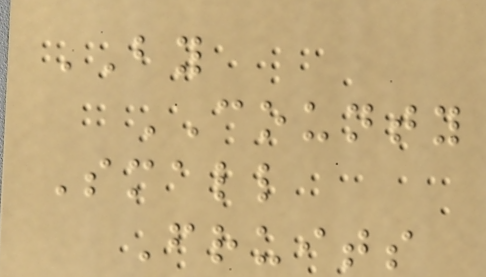BY
COUNTY
Small
Fruits
